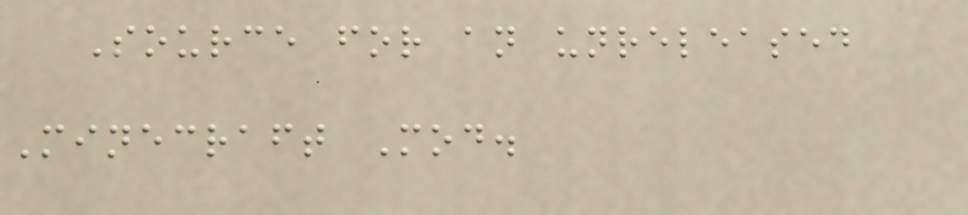Source for an unreleased
Minecraft Mod.
